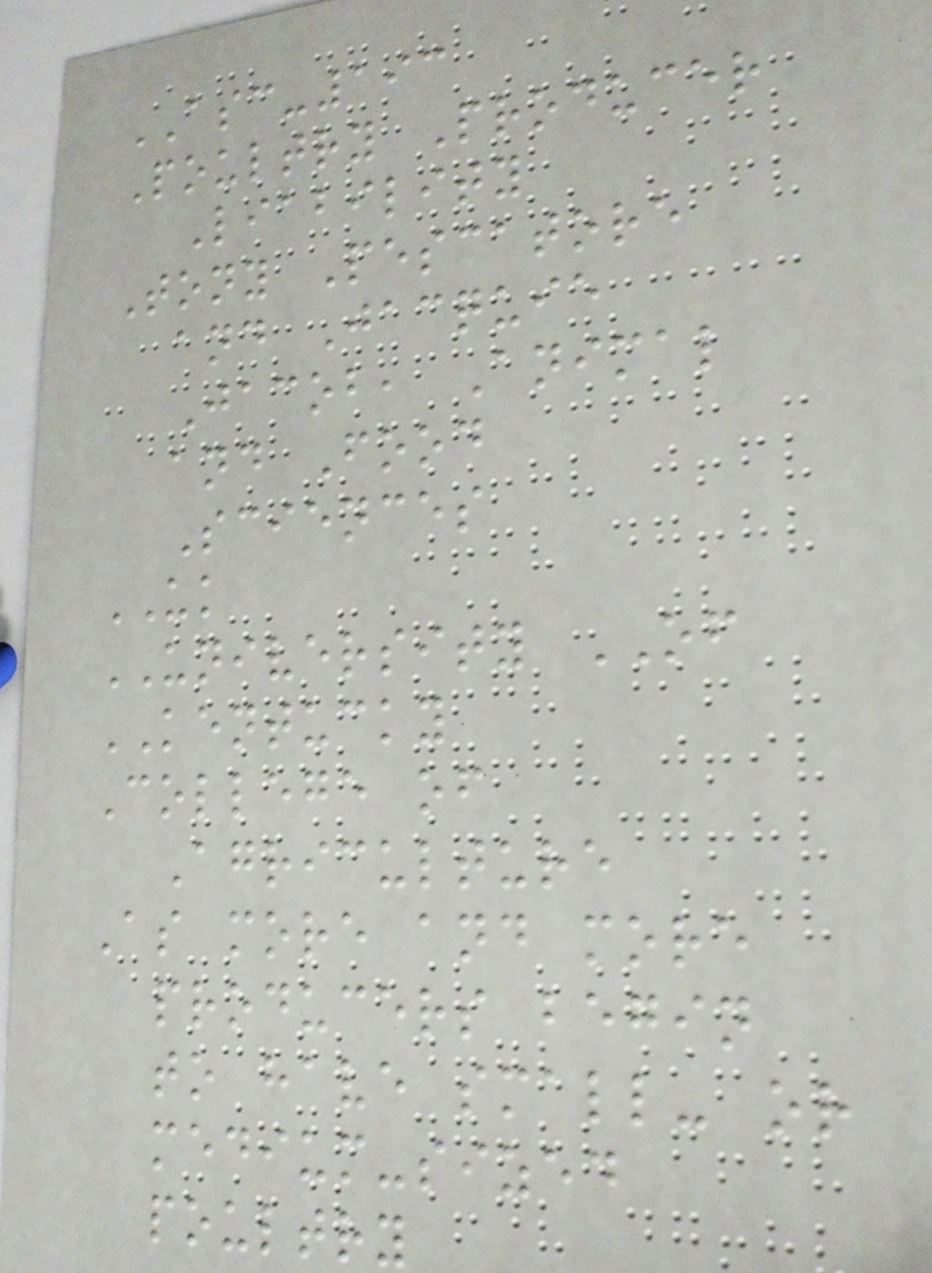ASC-193
Poultry Producer
Liability
Tony Pescatore
and Jacquie
Jacob, Animal
and Food
Sciences
UK
UNIVERSITY OF
KENTUCKY
College of
Agriculture
As more and more
producers begin
to have small- or
medium-sized
poultry
